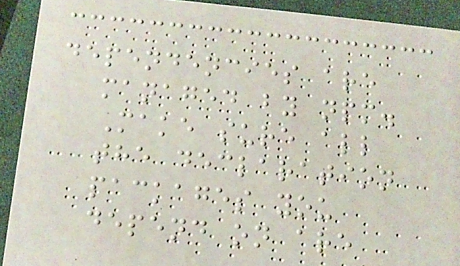dependencies are
managed by npm.
Make sure all
the declaration
packages you
depend on are
